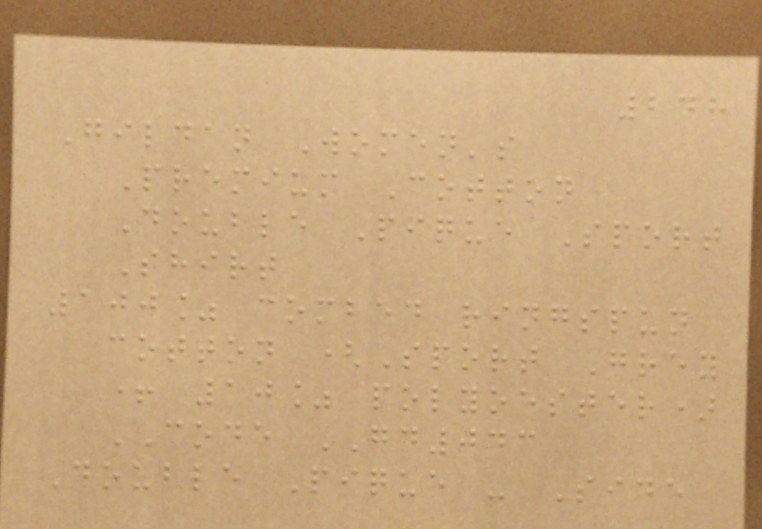248
Gildan Women's
Premium Cotton
Double Pique Sport
Shirt
100% combed ringspun
cotton (Sport Grey
+ 10% polyoester)
CODE GD043
Double Pique - Side
